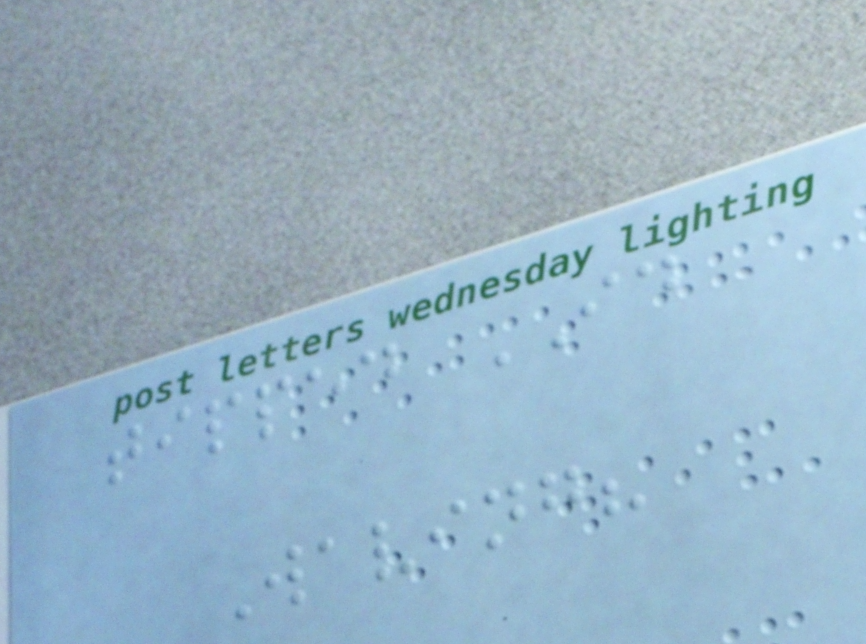tipped ID
Waving?
